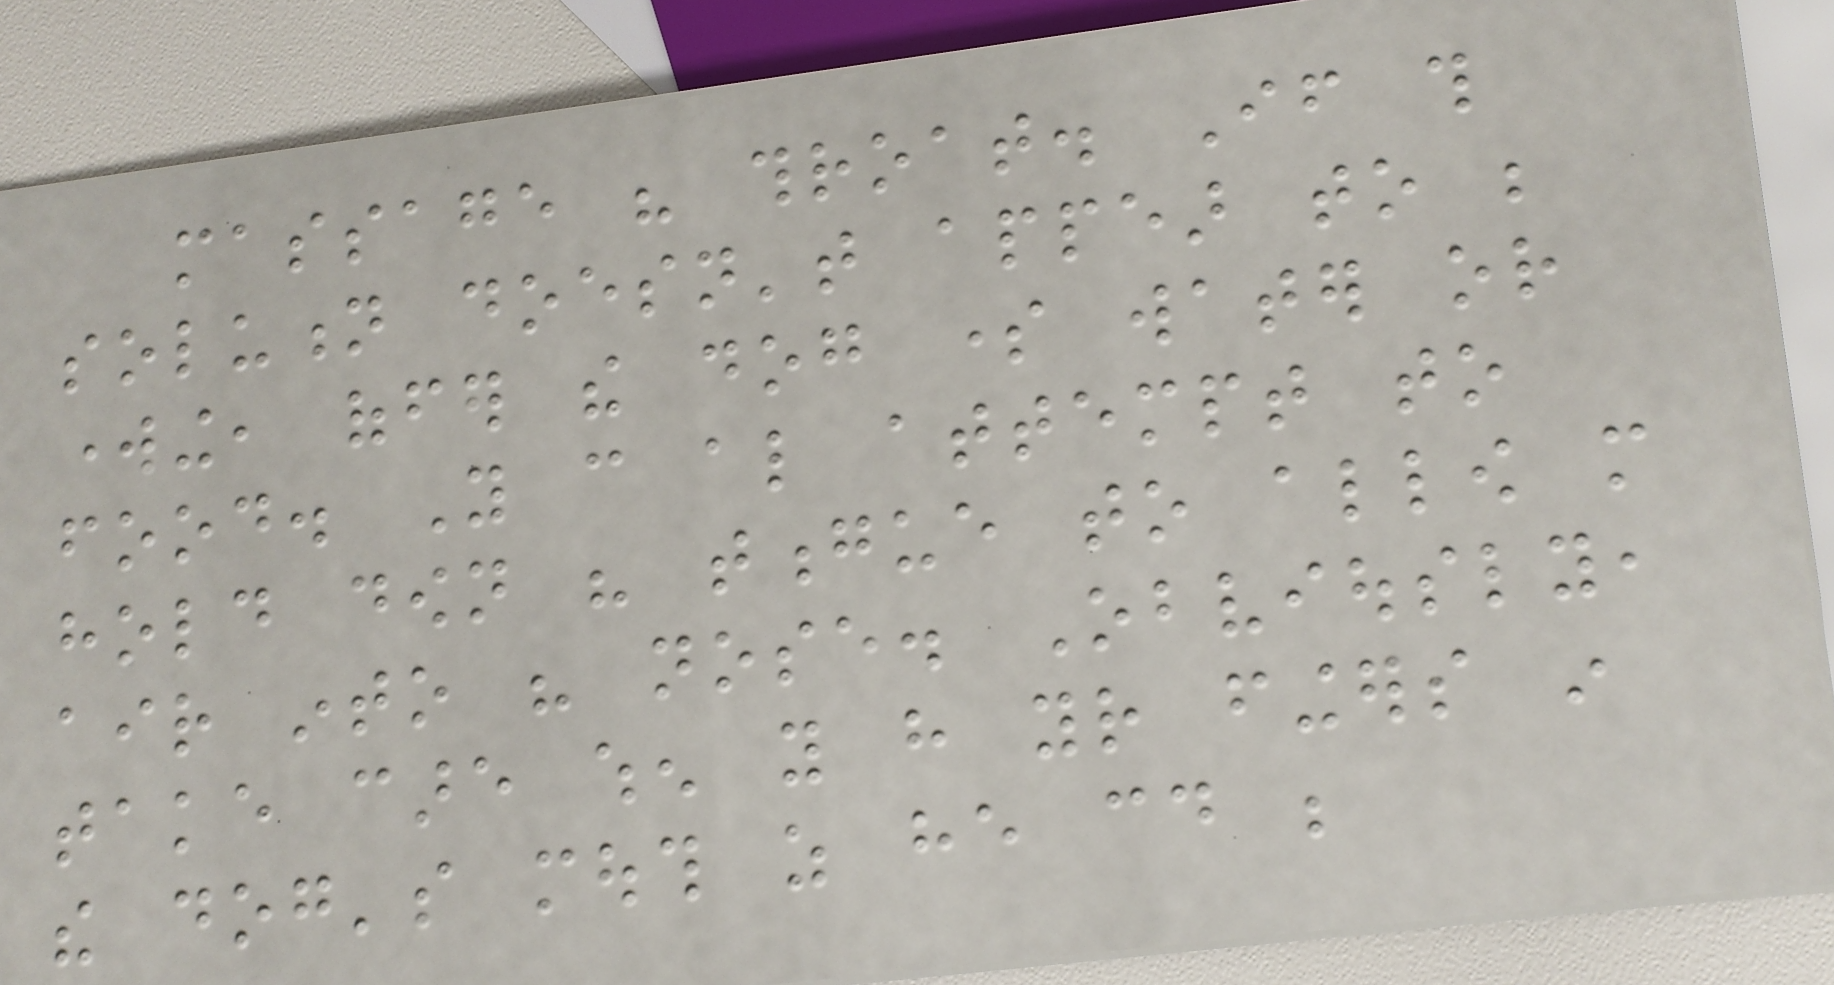massage his throat. If this
solution doesn't appear to be
working, offer the dog some water or
food. You can also attempt to
hold down his tongue to allow more
air into his nose. Obviously,
take care when you have your fingers in
the dog's mouth as he could be
